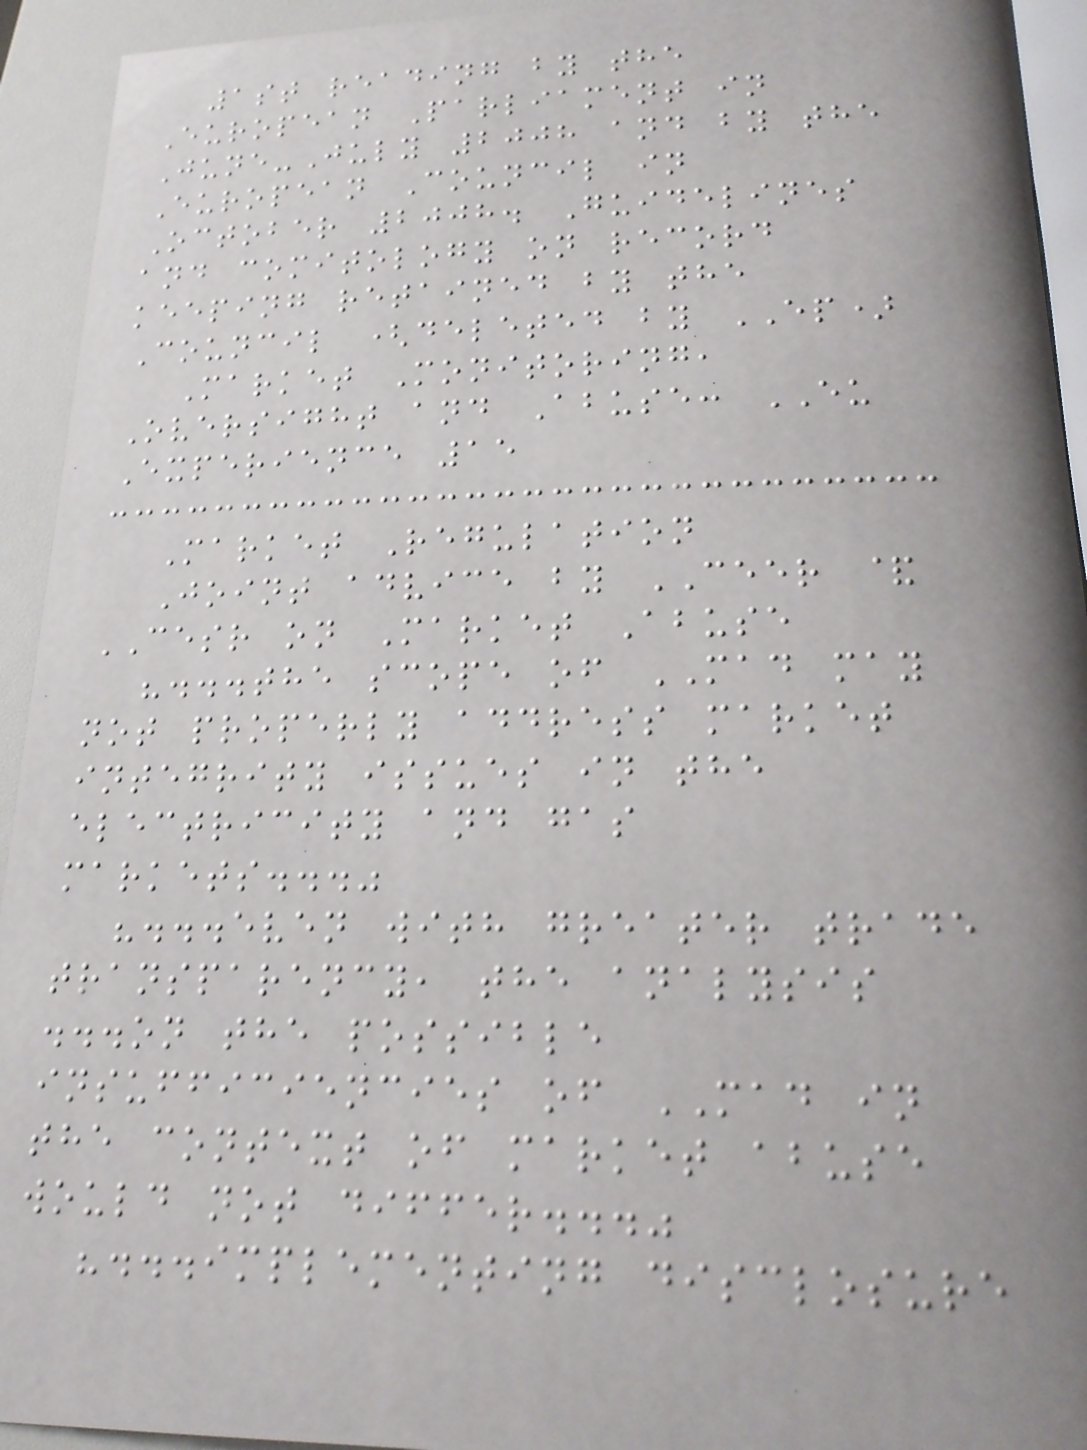1st reading by the
European Parliament in
June-July 2008 and by the
European Council in
October 2008. Guidelines
and comitology on record
keeping retained by the
Council (deleted by EP)
Market Monitoring,
Oversight and Abuse: EU
Experience 15
Market Regulation
Joint advice by CEER &
CESR on Market Abuse
"...the scope of MAD may
not properly address market
integrity issues in the
electricity and gas
markets..."
"...even with greater trade
transparency, the analysis
...on the possible
insufficiencies of MAD in
the context of market abuse
would not differ..."
"...implementing disclosure
